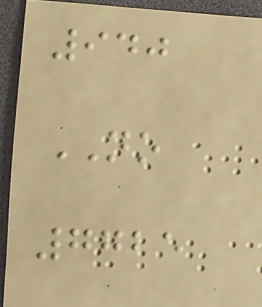940
NO
7725
